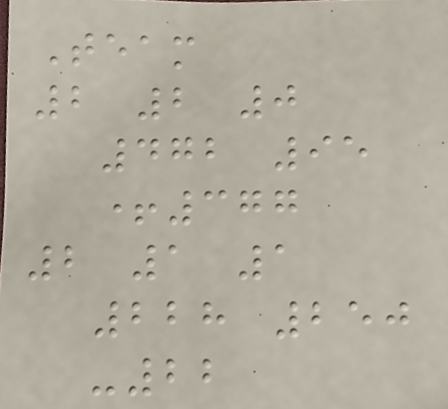Team
2 2 0
472 95
+377
2 1 1
228 250
-22
